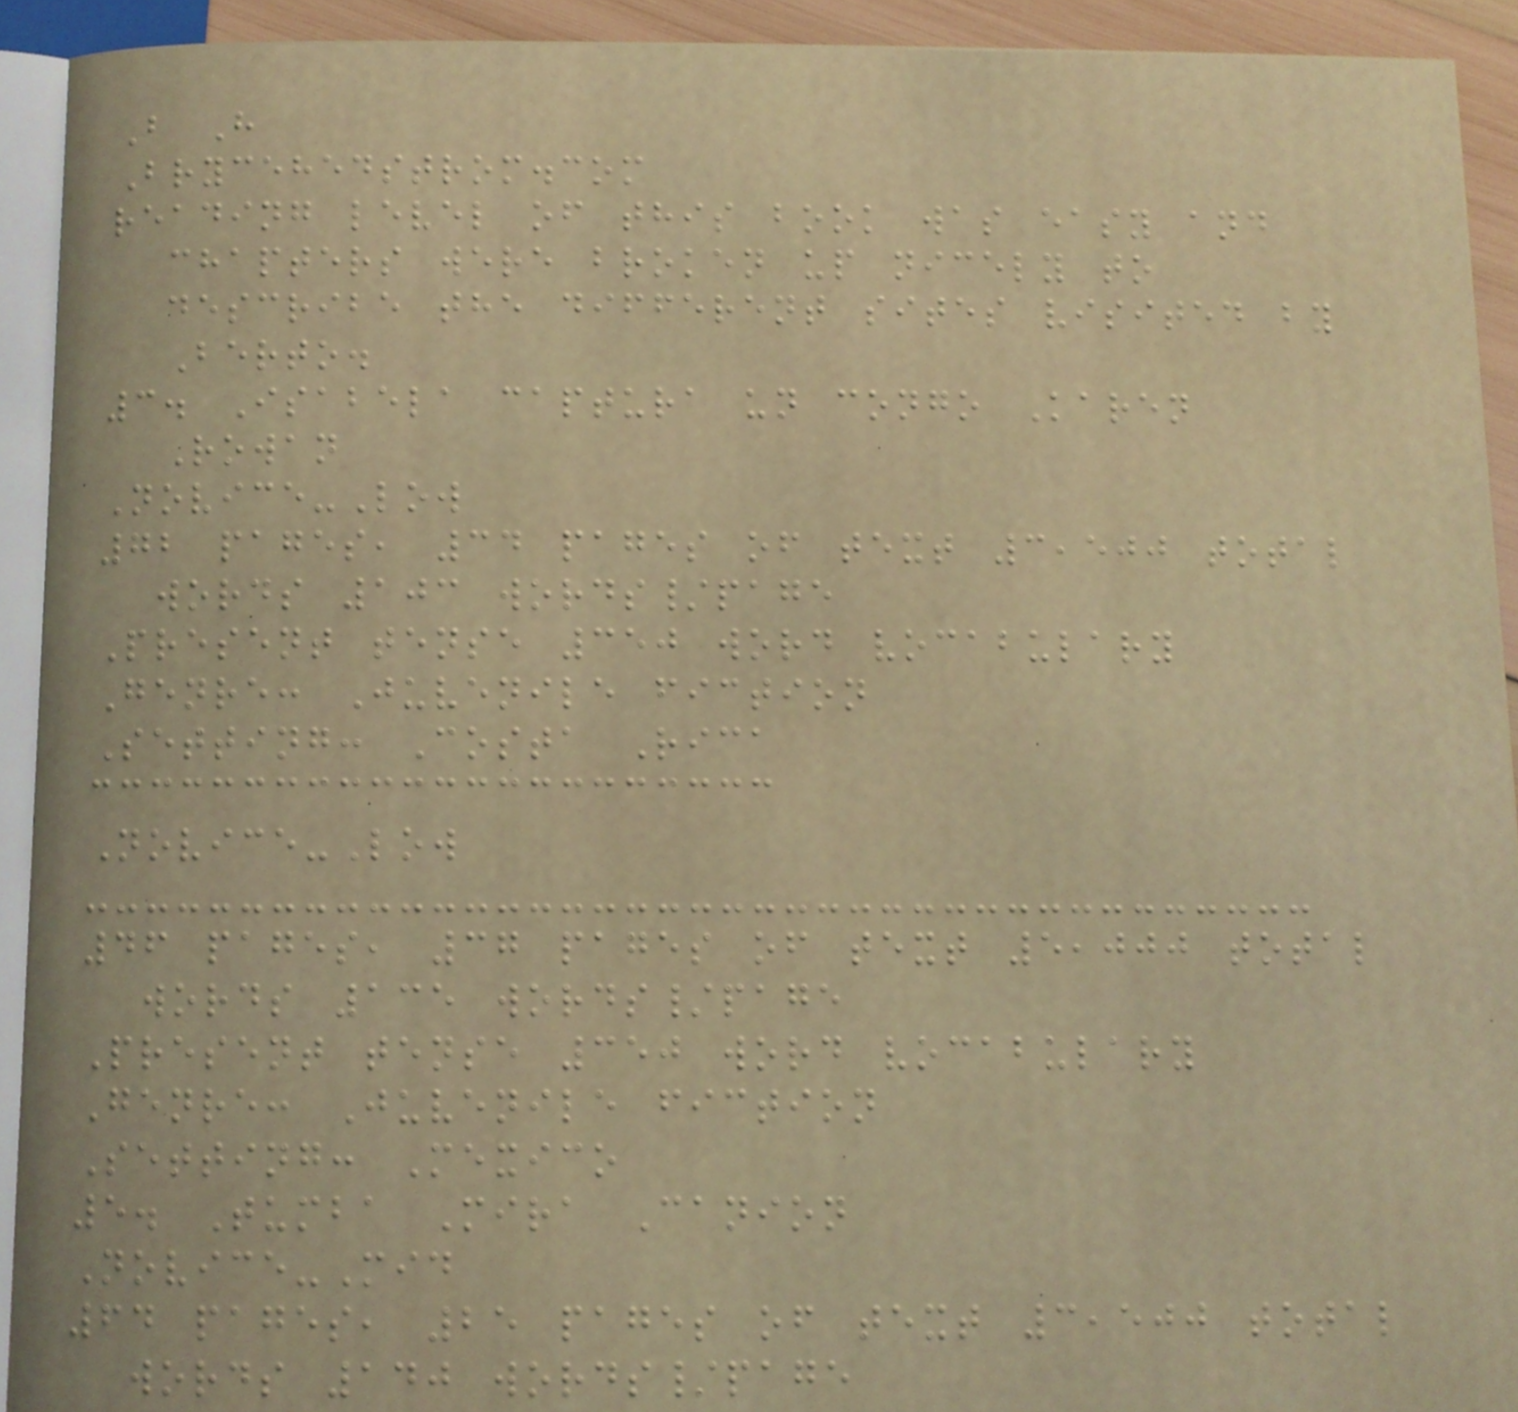B H
Brycehedstrom.com
reading level of this book was easy and
chapters were broken up nicely to
describe the different sites visited by
Berto.
3. Isabela captura un congo Karen
Rowan
Novice-Low
72 pages, 34 pages of text 3,500 total
words 103 words/page
Present tense 350 word vocabulary
Genre: Juvenile fiction
Setting: Costa Rica
Novice-Low
46 pages, 37 pages of text 5,000 total
words 135 words/page
Present tense 350 word vocabulary
Genre: Juvenile fiction
Setting: Mexico
5. Tumba Mira Canion
Novice-Mid
64 pages, 25 pages of text 3,500 total
words 140 words/page
